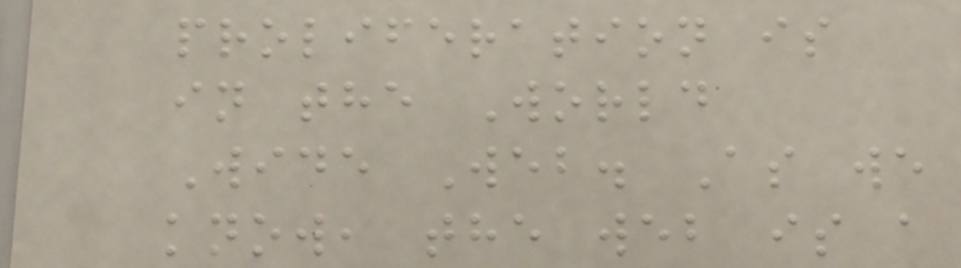proliferation is
in the World
Wide Web. As we
know, the web is a
